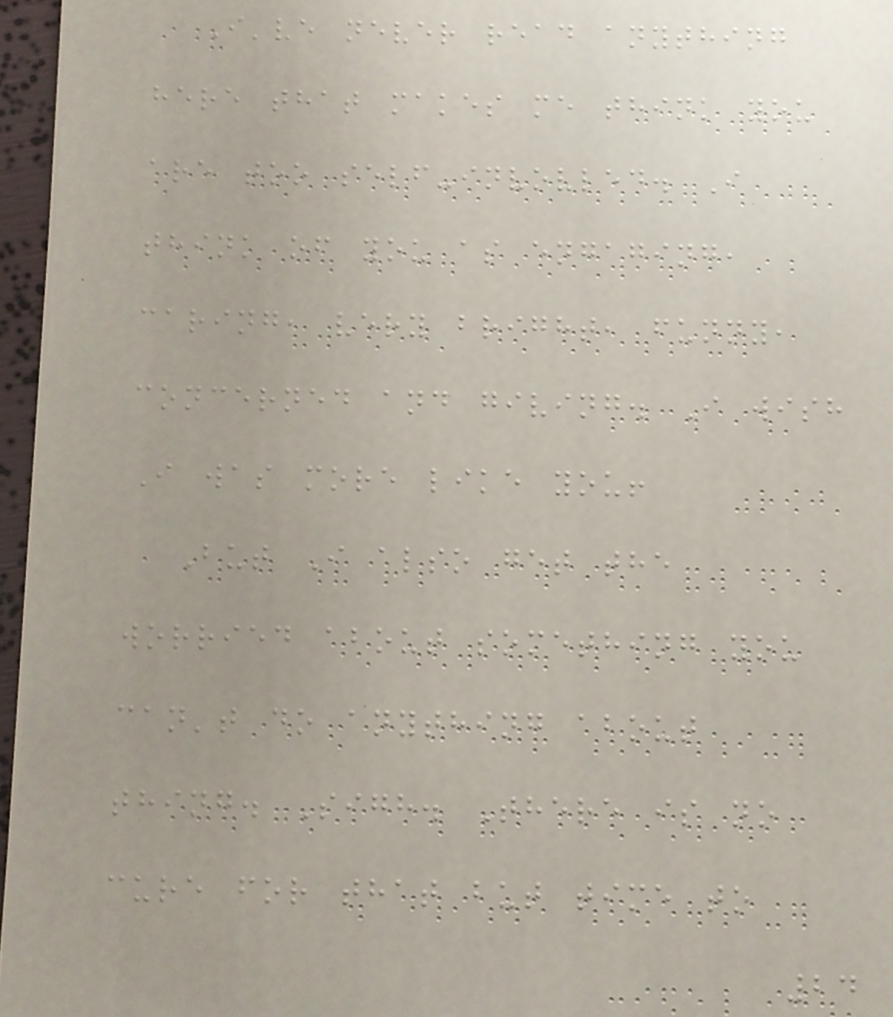I've never read anything
here that makes me think you
are too self-invovled. I
think of you as engaging,
caring, very bright, funny,
concerned and giving. I wish
I was more like you!
But I also get the
worried about something you
can't do anything about
thing. Sigh. There is no
cure for that but time to
24
